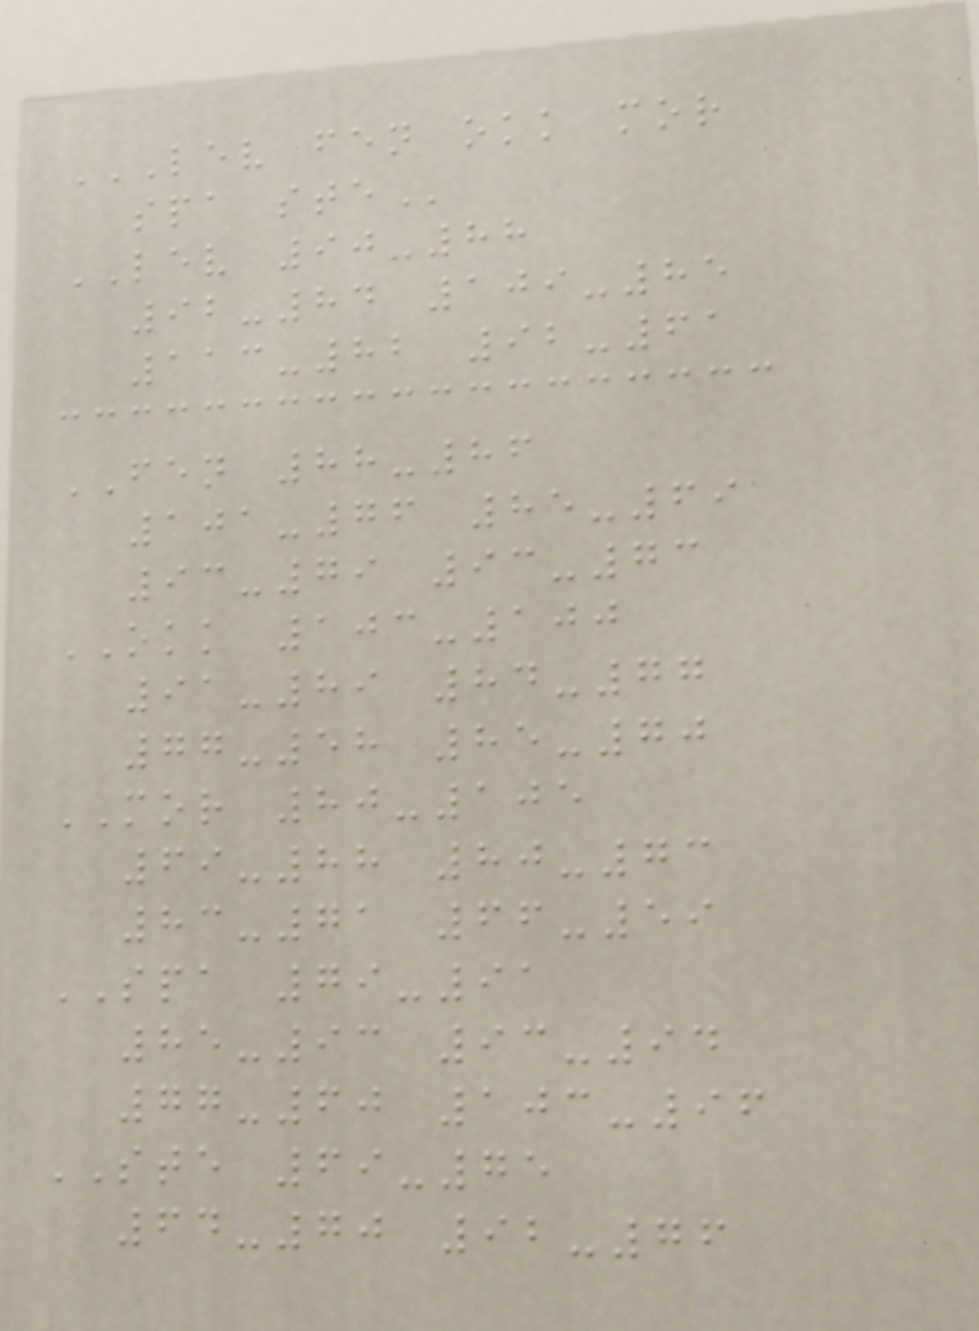LEV FEN OKK MOR
SPA STE
LEV 90-88
92-84 109-85
113-82 92-61
FEN 88-86
101-76 85-69
93-79 93-73
OKK 103-100
91-89 84-77
77-58 85-70
MOR 80-105
69-88 80-73
83-71 66-59
SPA 79-91
85-93 93-94
77-60 103-96
STE 69-75
64-70 92-76
